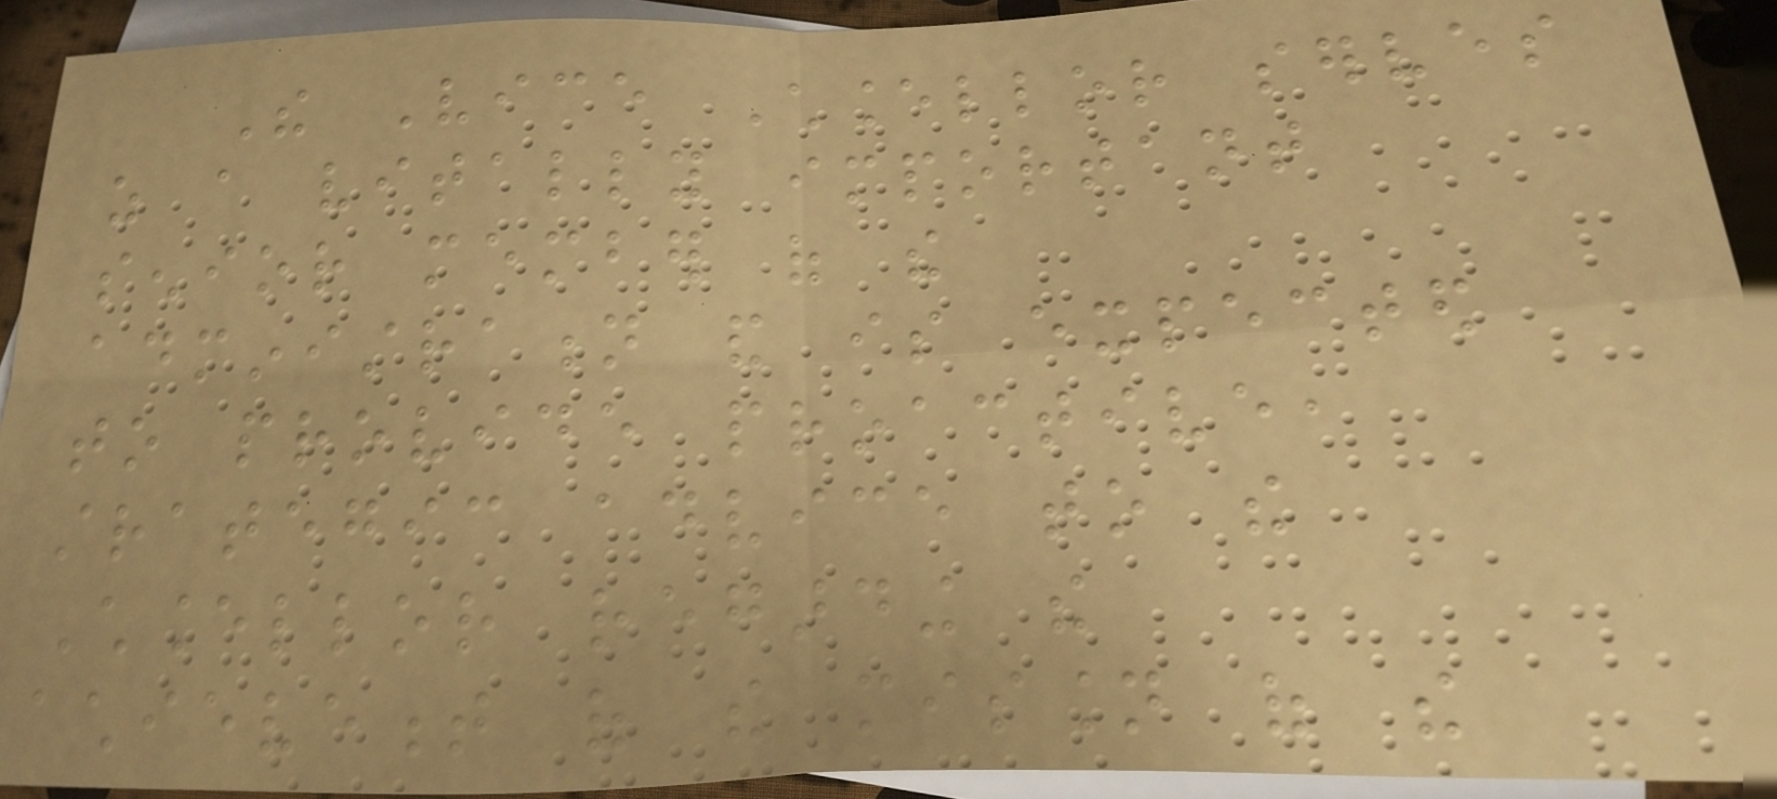The Vice Chancellor serves
as a vitally important
senior member of the
administration and is expected
to provide proactive,
strategic advice to the
Chancellor regarding the
achievement of the mission of the
